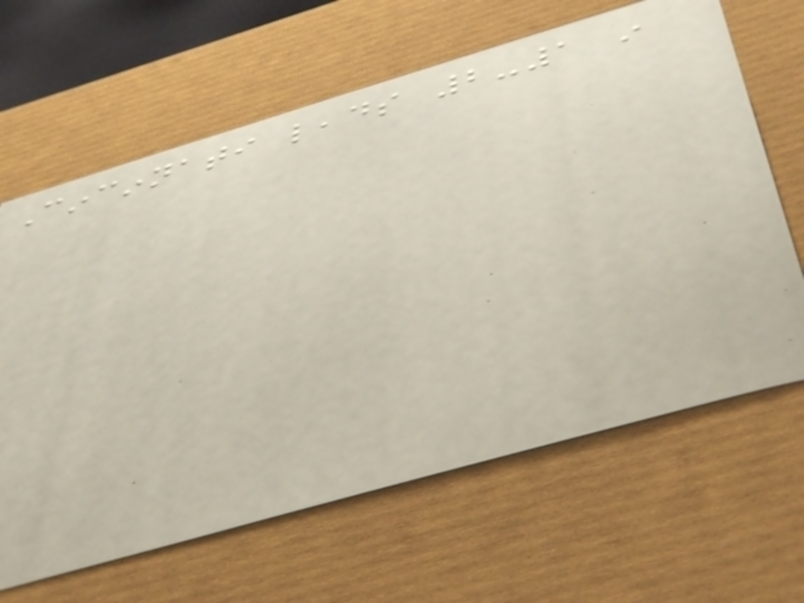Cincinnati leads 2-1 in
